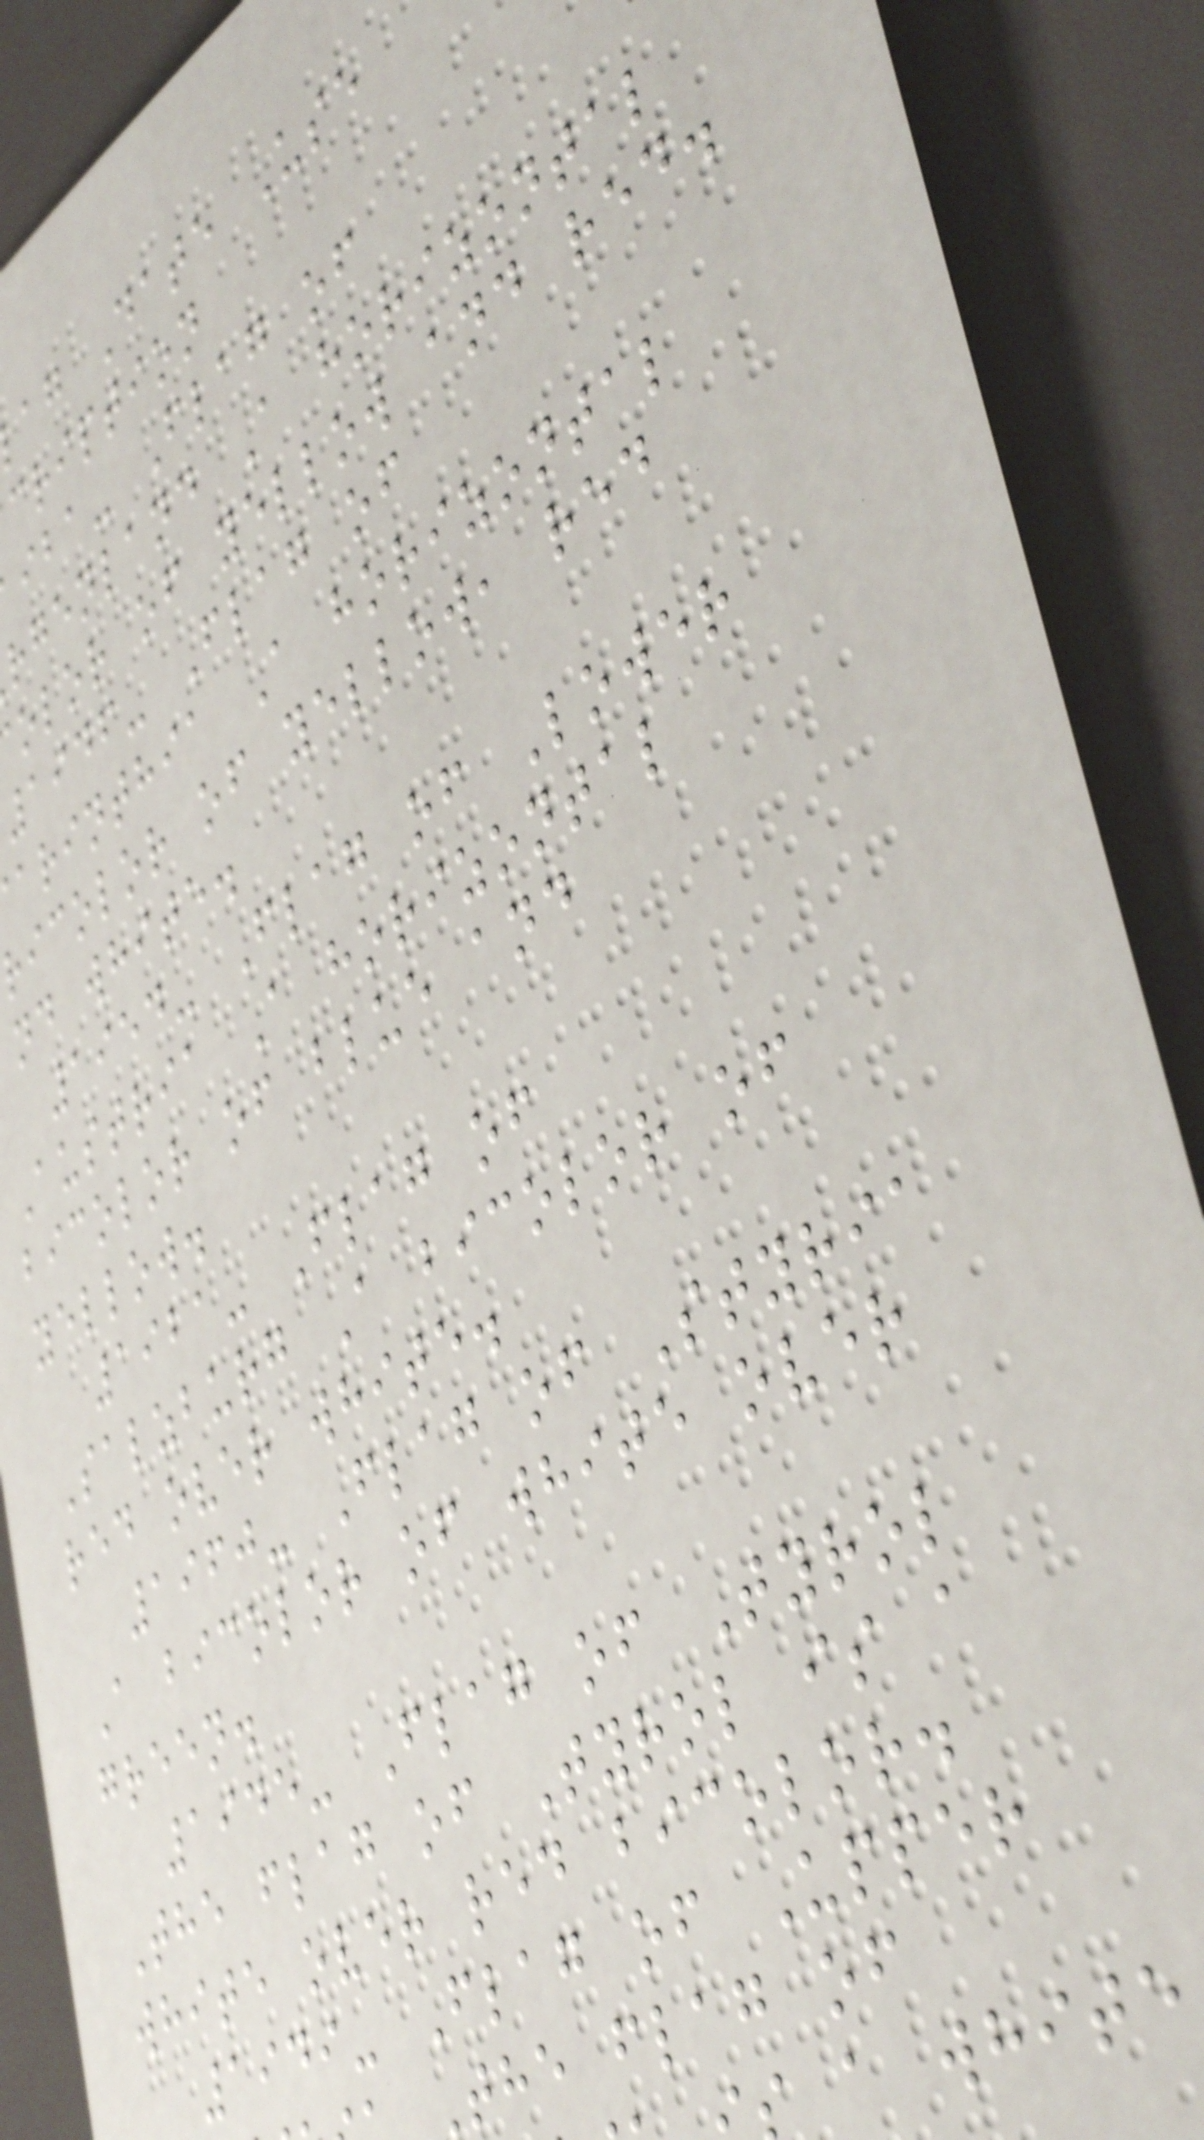ag Date Use
cription
iba- Flag of
rgenland A horizontal
olor of yellow and red.
1946- Flag of
arinthia A horizontal
ricolor of yellow, red
nd white.
1954- Flag of Lower
Austria A horizontal
bicolor of blue and
yellow.
1921- Flag of
Salzburg A bicolor of
red over white.
1960- Flag of Styria
A bicolor of white over
green.
1945- Flag of Tyrol
The flag of Tyrol is a
white over red bicolor.
1949- Flag of Upper
The flag of
a white
